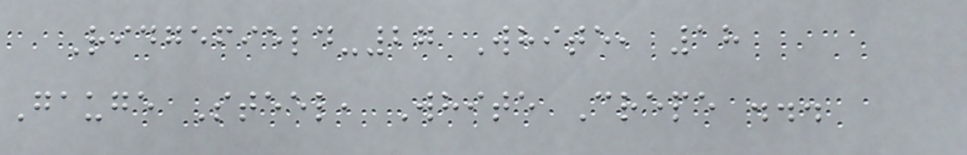Ridgefield-27 White, 18
Gauge Steel, White Crepe ...
